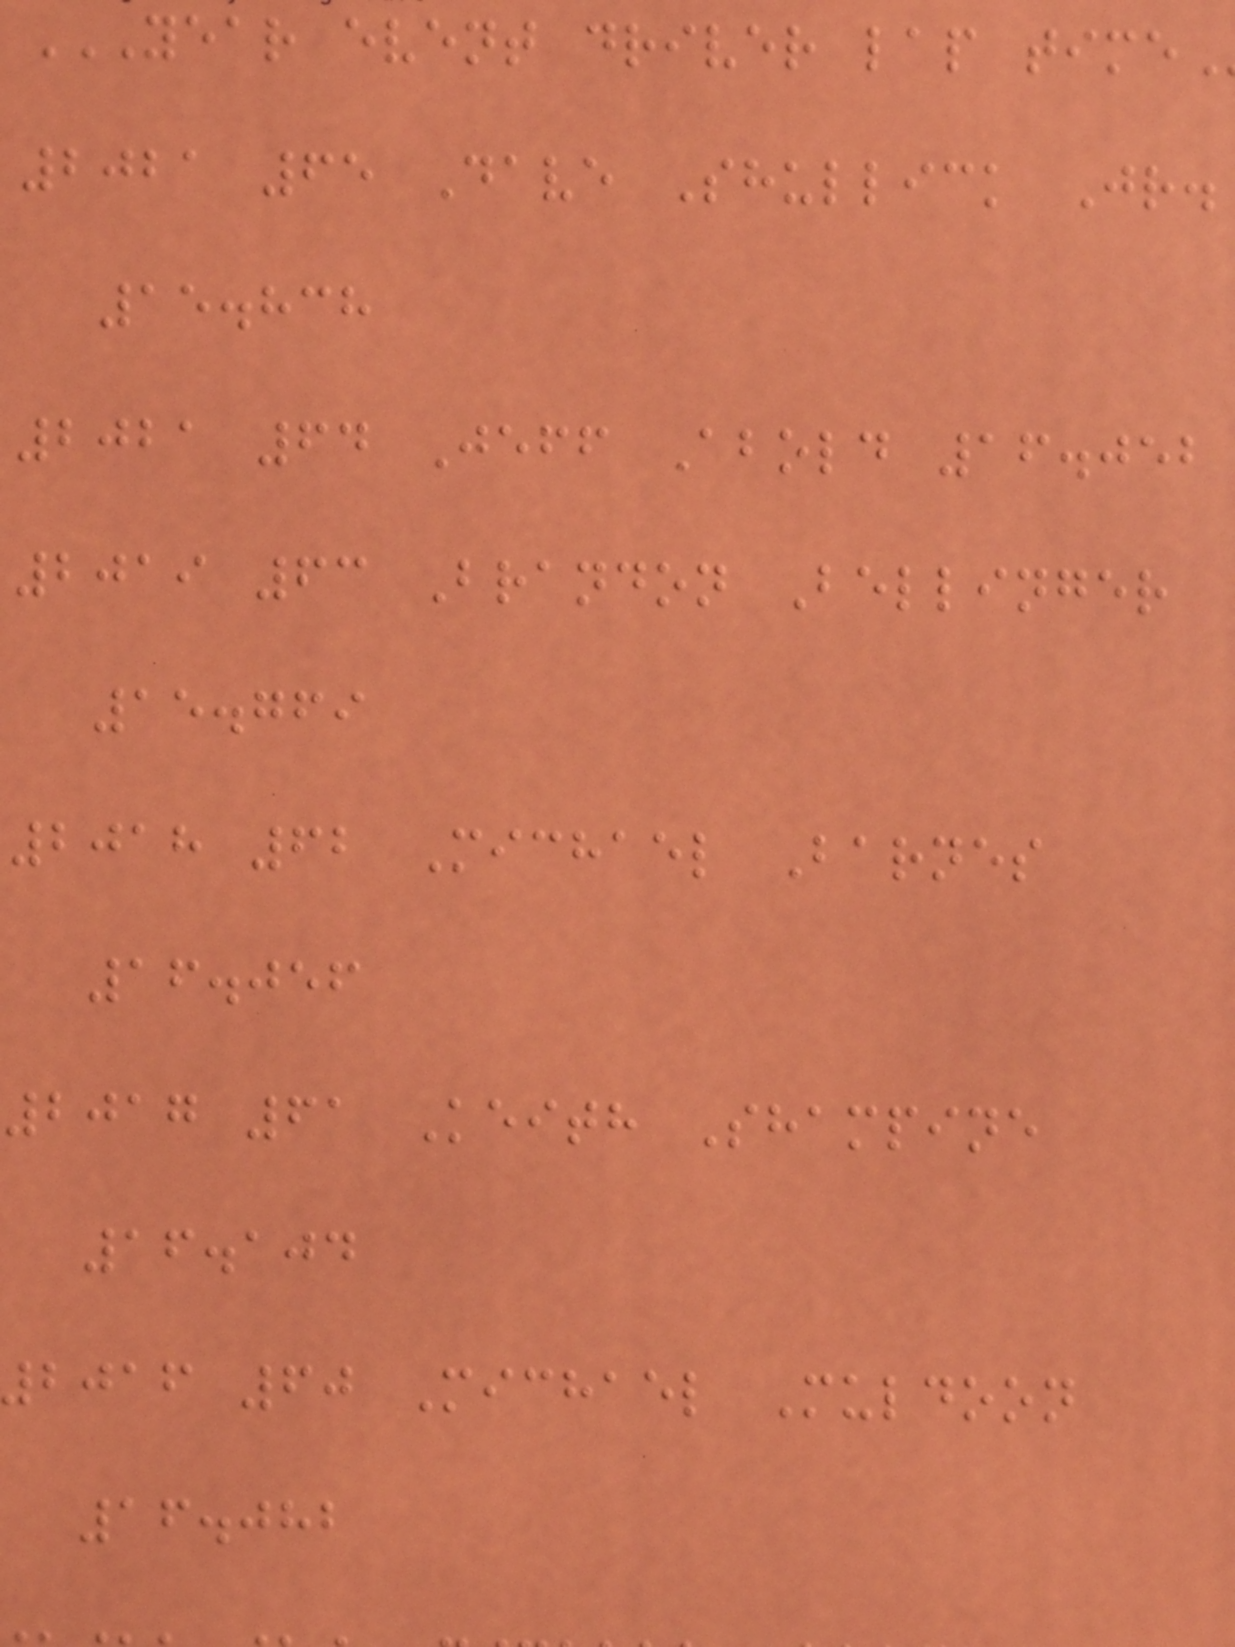2021 65 Dave Shullick Jr.
15.838
2021 64 Jeff Abold 16.052
2019 63 Brandon Bellinger
15.769
2018 62 Michael Barnes
16.056
2017 61 Keith Shampine
16.104
2016 60 Michael Muldoon
16.082
